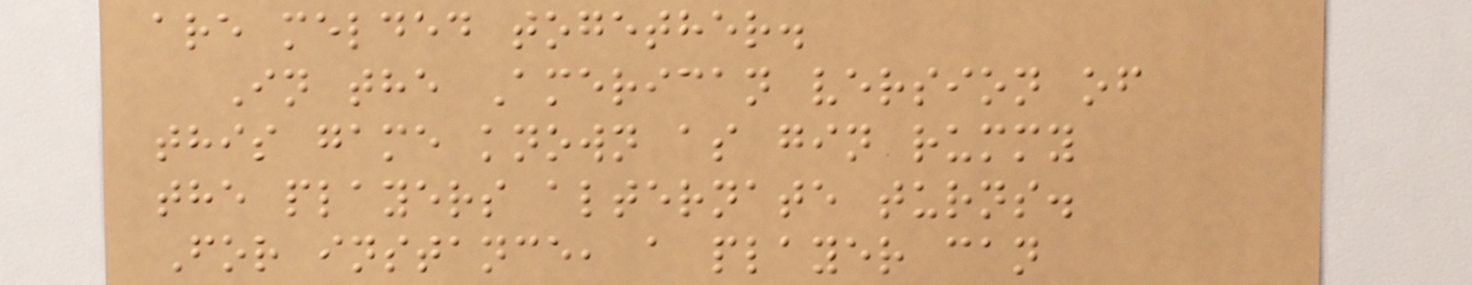are melded together.
In the American version of
this game known as gin rummy
the players alternate turns.
For instance, a player can
